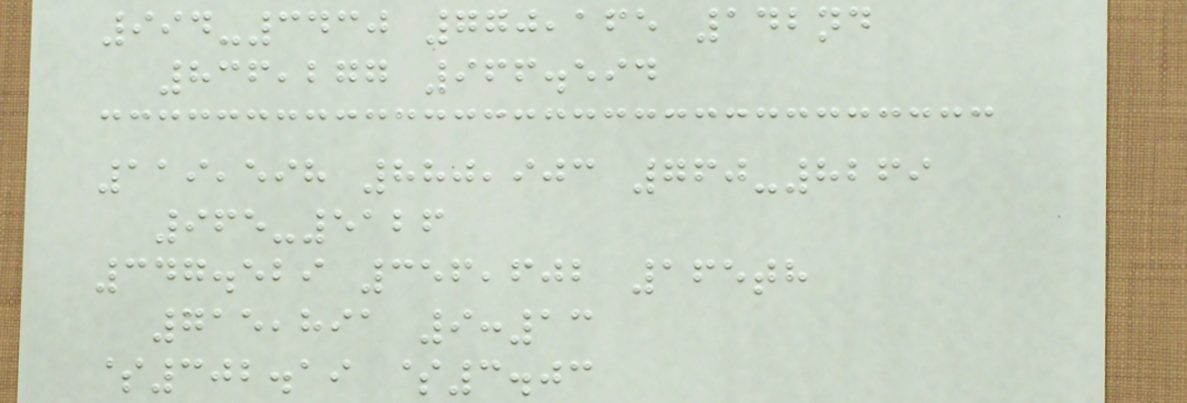994-3430 770,165 142nd
836,277 966.594
119,598 880,903 760-8269
965-5126
347.529 356,602 165th
715,891 9:13
$302.19 $3.03
